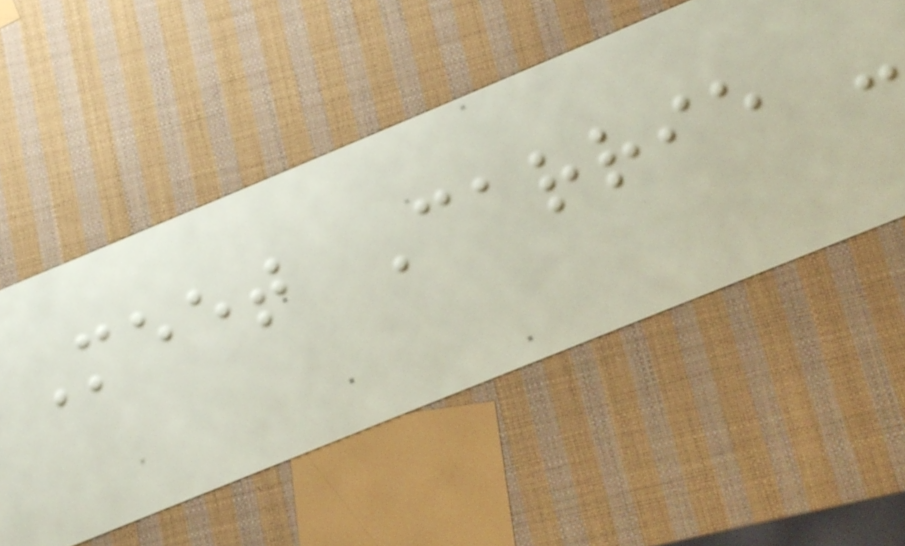Meet Carrie -
